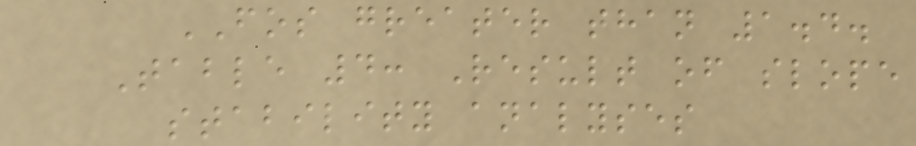FOS greater than 1.4.
Table 4: Result of slope
stability analyses
